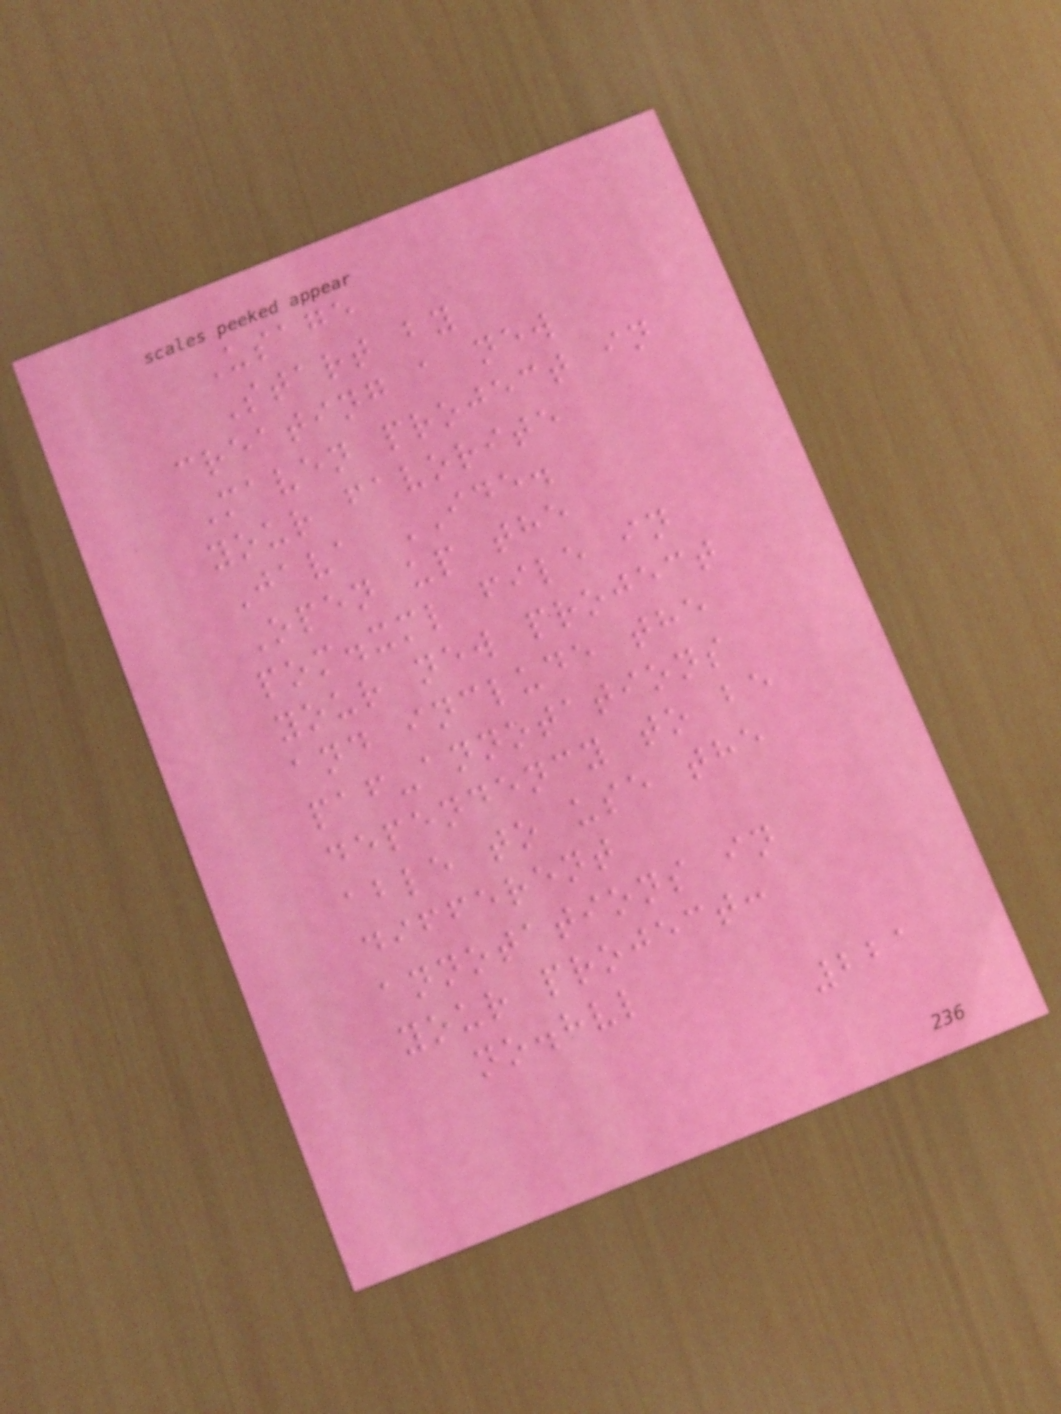Usage
Start by
creating a new
Maven project in
your favorite
Java IDE.
Open up the
pom.xml file in
your new project
and include the
paf-annotations
dependency to be
able to use the
different
annotations in
your project:
no.hvl
221
